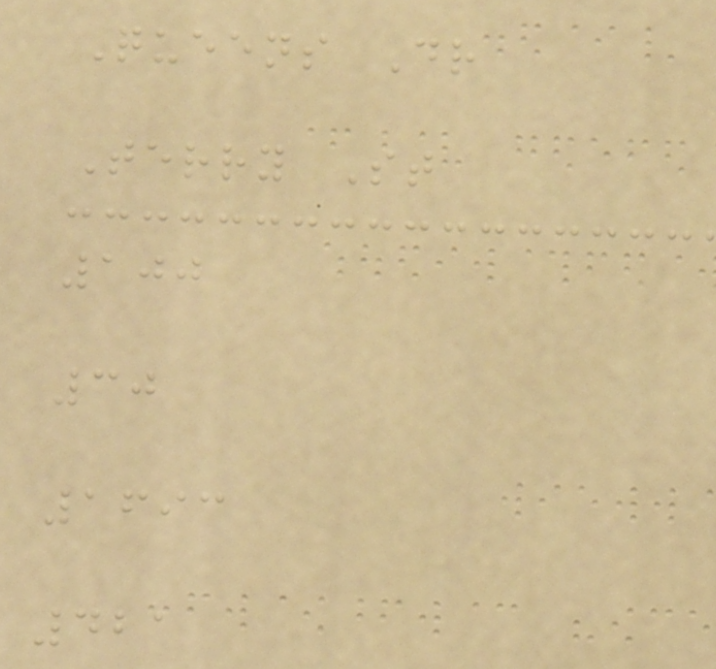Queens Dr
Terry St
100
30
1693
421
